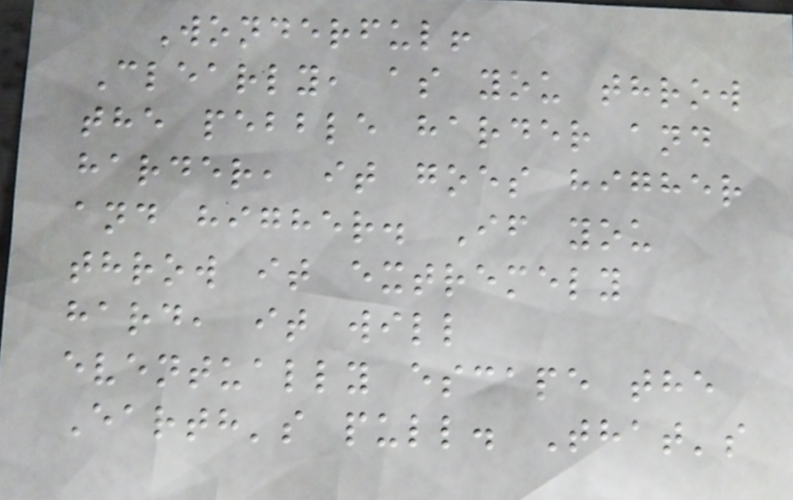Wonderful!
Clearly, as you throw
the pebble harder and
harder, it goes higher
and higher. If you
throw it extremely
hard, it will
eventually escape the
Earth's pull. That's
